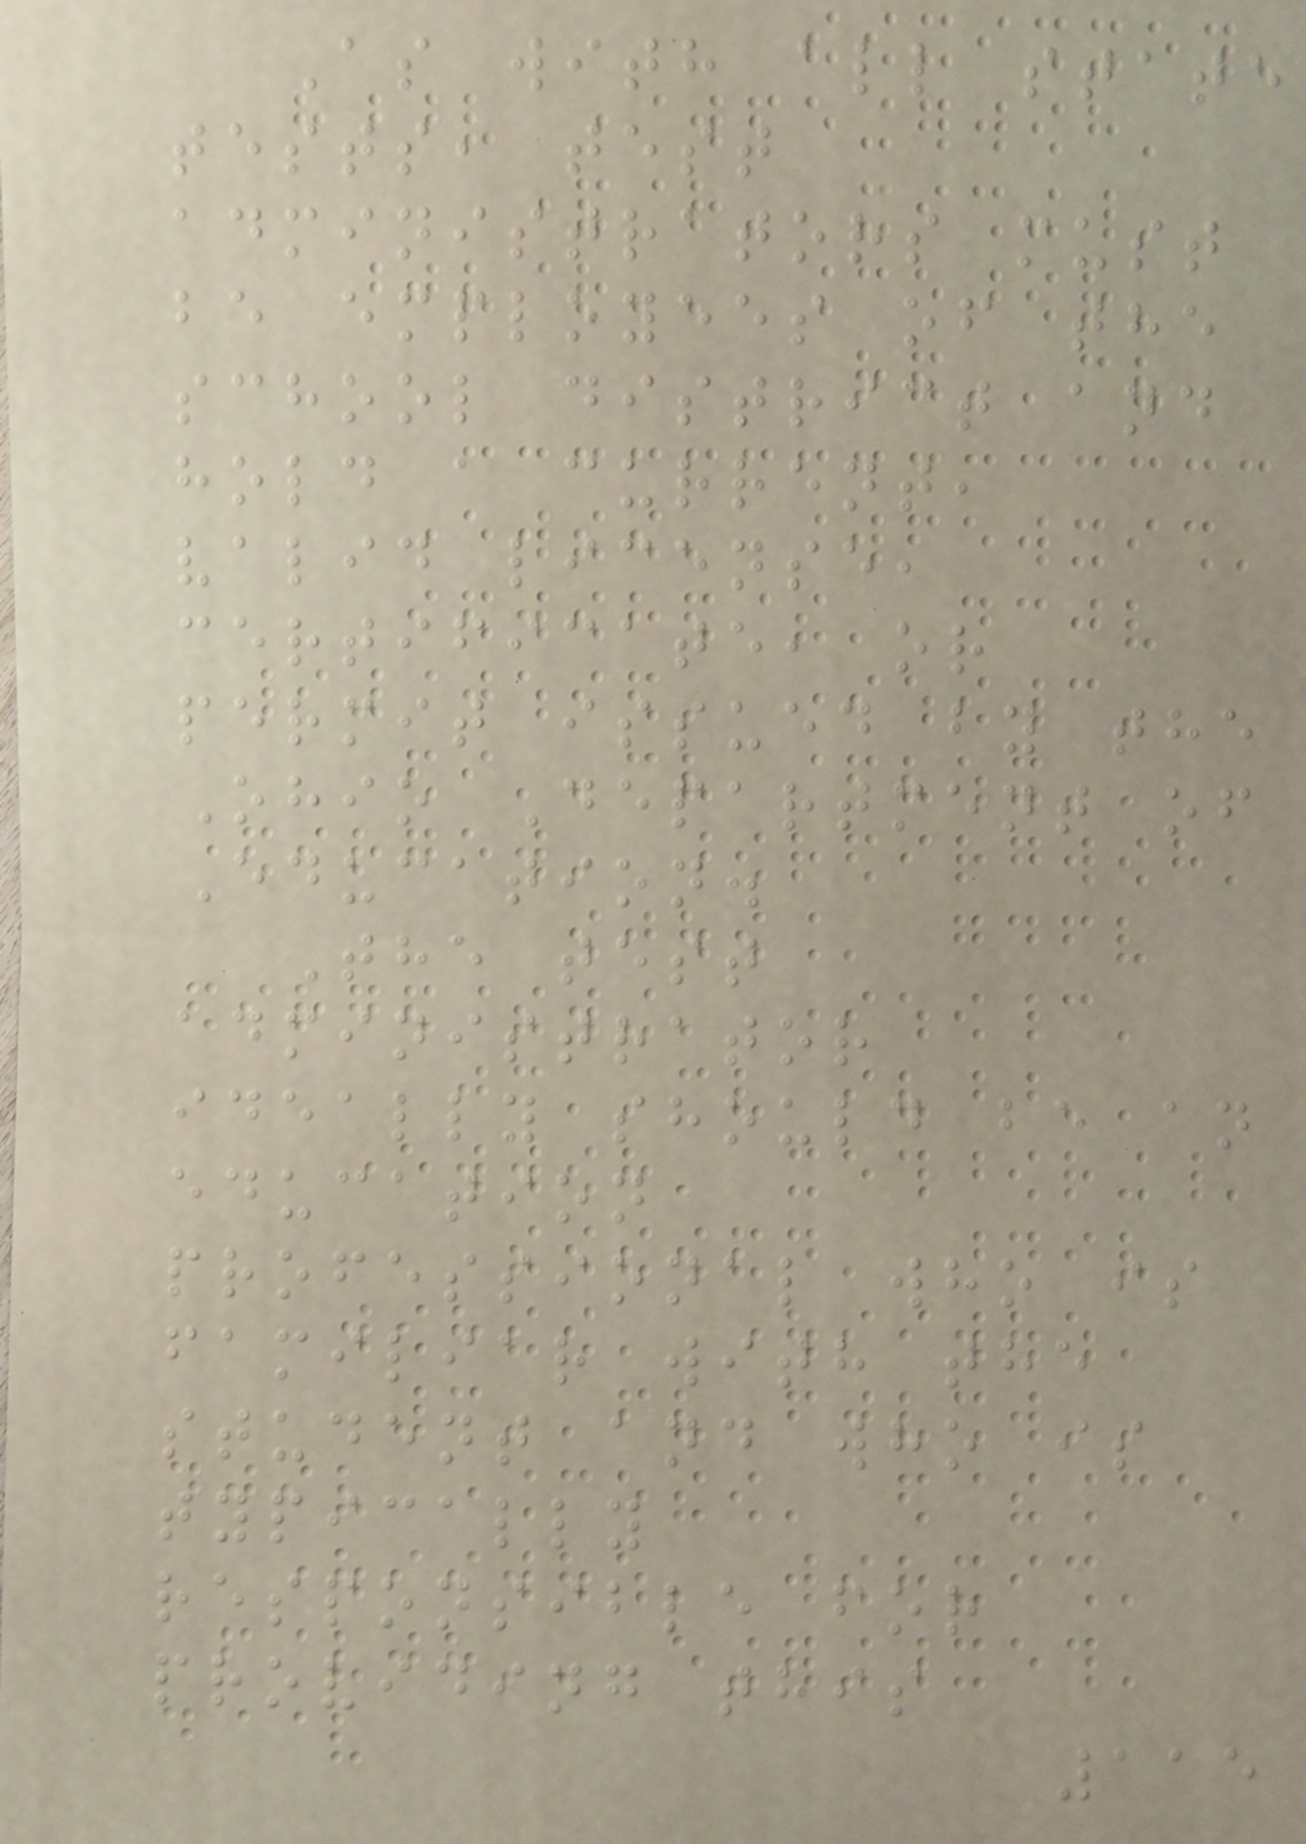As with all state
tests, test
administrators must
be employees of the
school district and
hold a current,
valid license,
certificate, or
permit issued by the
Ohio Department of
Education.
The test
administrator
ideally should be an
education
professional who is
familiar with the
student and who is
typically
responsible for
providing this
115
